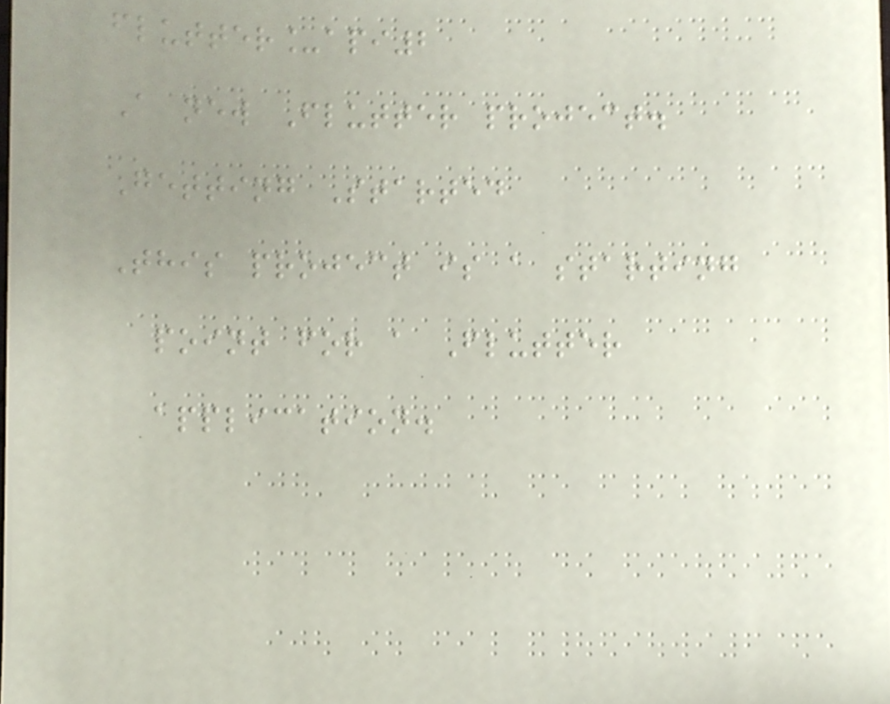flutter_api2
A new Flutter project.
Getting Started
This project is a starting
point for a Flutter
application.
